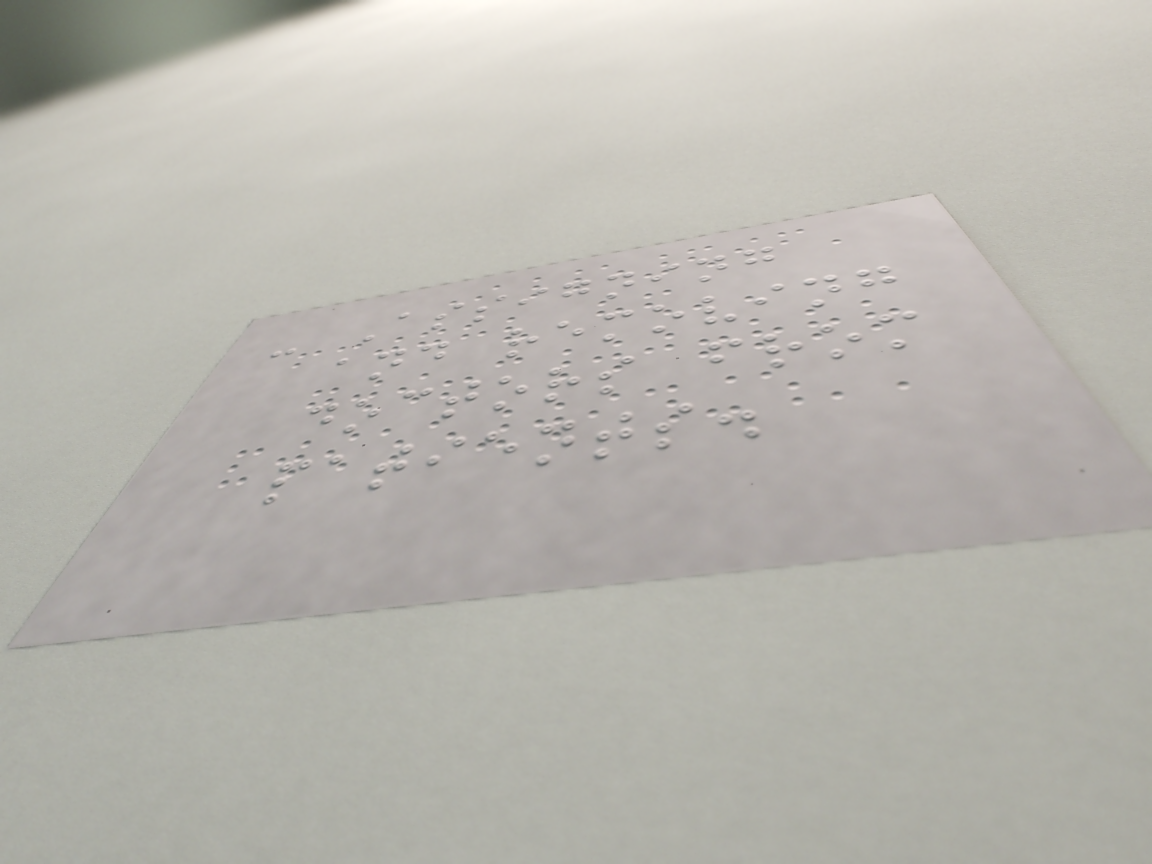- Assigning
and removing
doctors from
patients.
